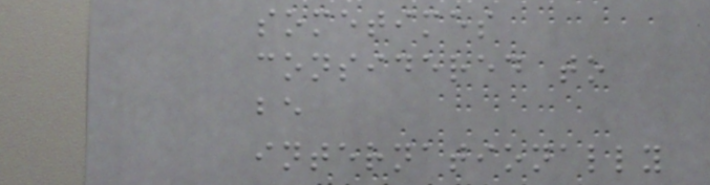sometimes
considered to
be
internationally
